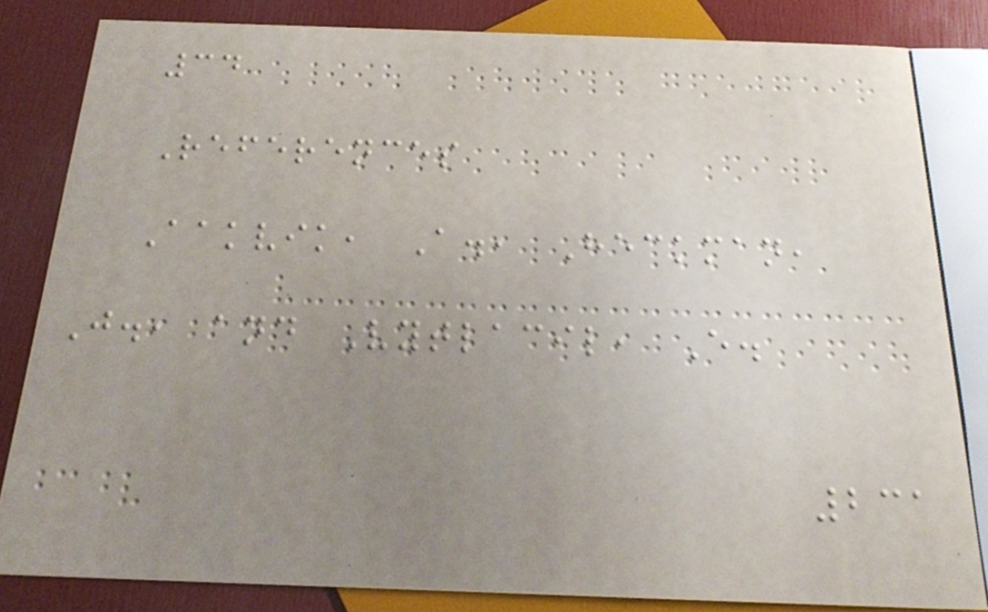34
References
Aakvik, A., Heckman,
J., and Vytlacil, E.
231
